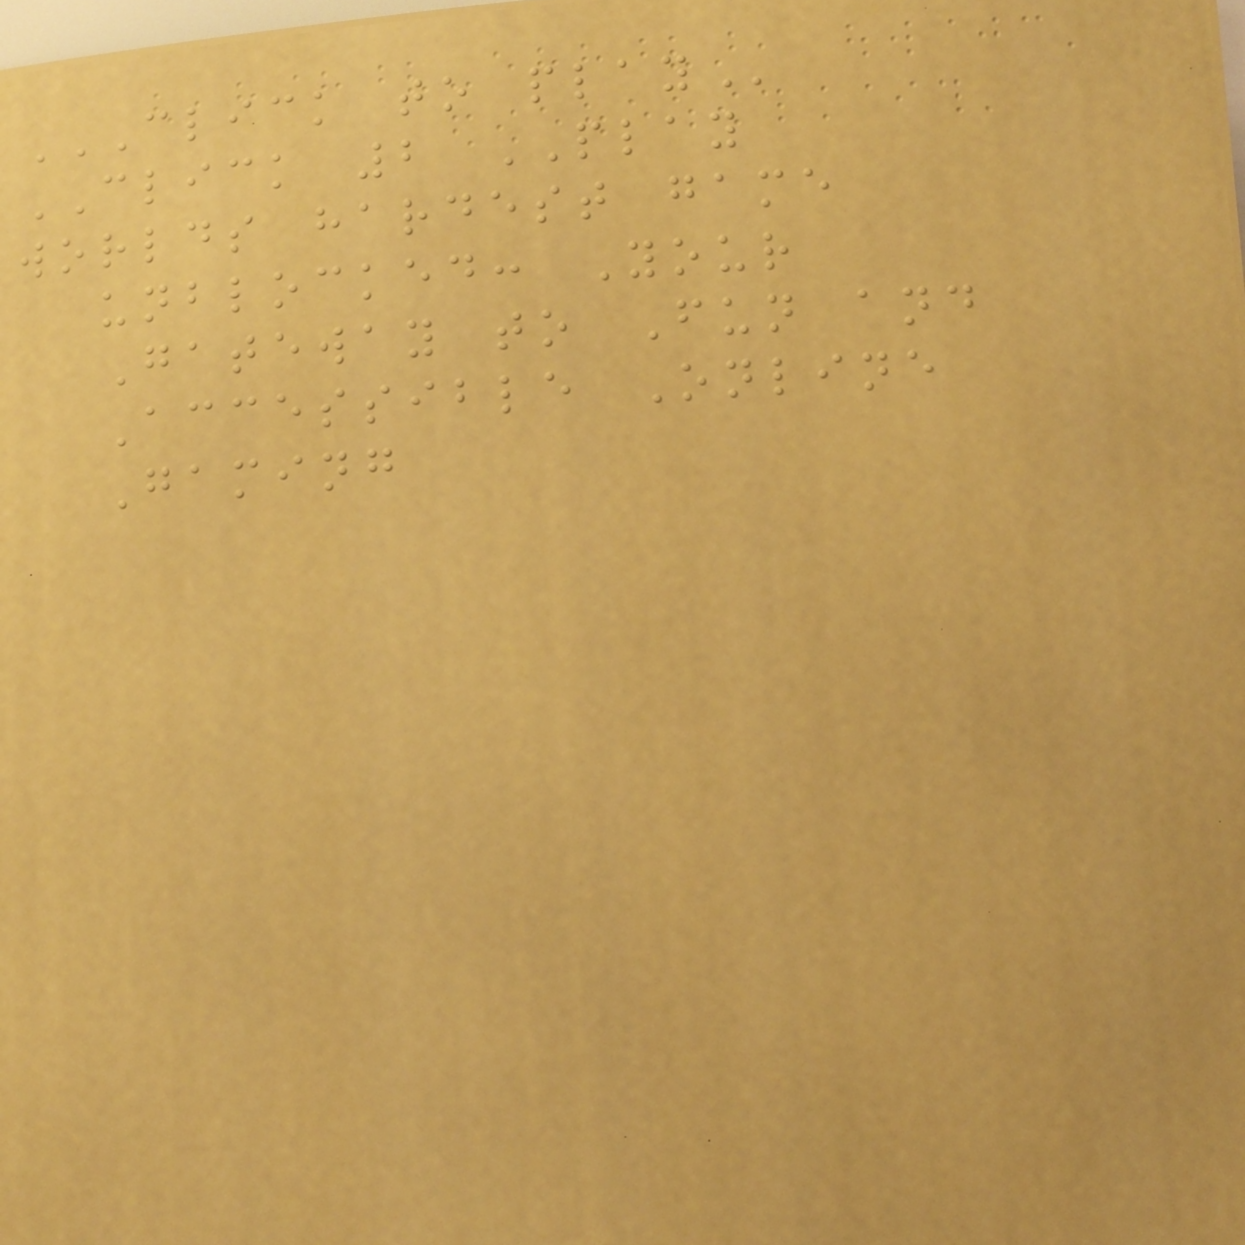CLICK TO PLAY
CLICK 2 PLAY
worlds hardest game
unblocked: Your
Gateway to Fun and
Accessible Online
Gaming
